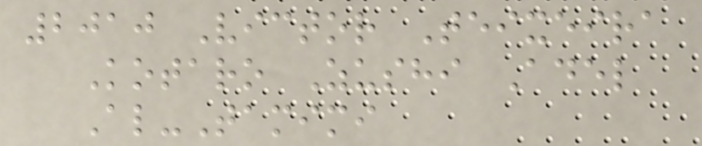2010 Victor Teixeira
Kotaro Zushi Adel
Al-Tamimi
